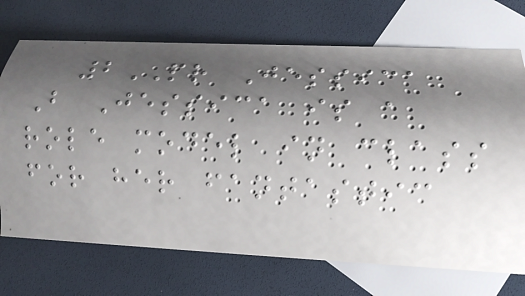2PR Jessica
B Jessica is a
role model in class
for her fantastic
